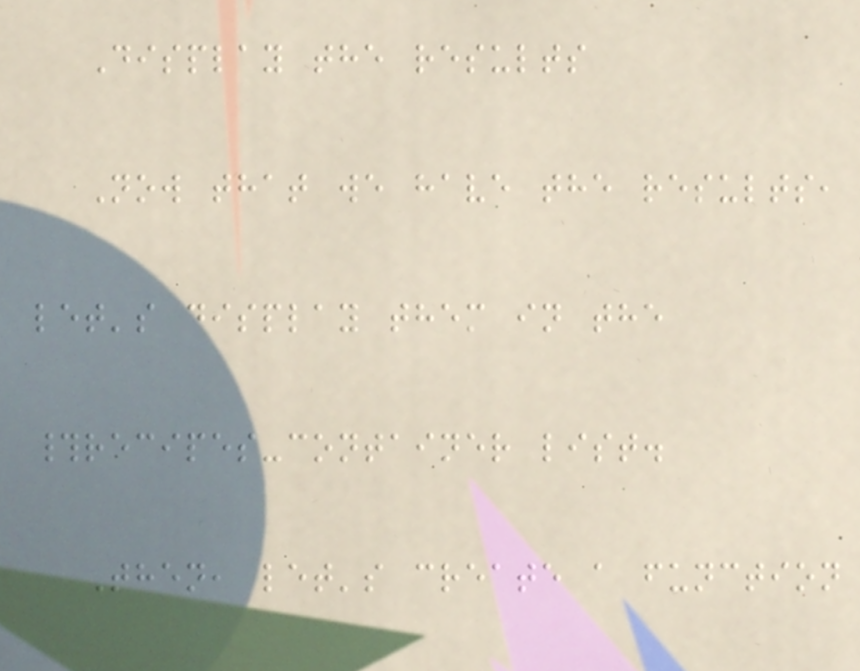Display the results
Now that we have the results,
let's display them in the
#recipes-container list.
Then, let's create a function
